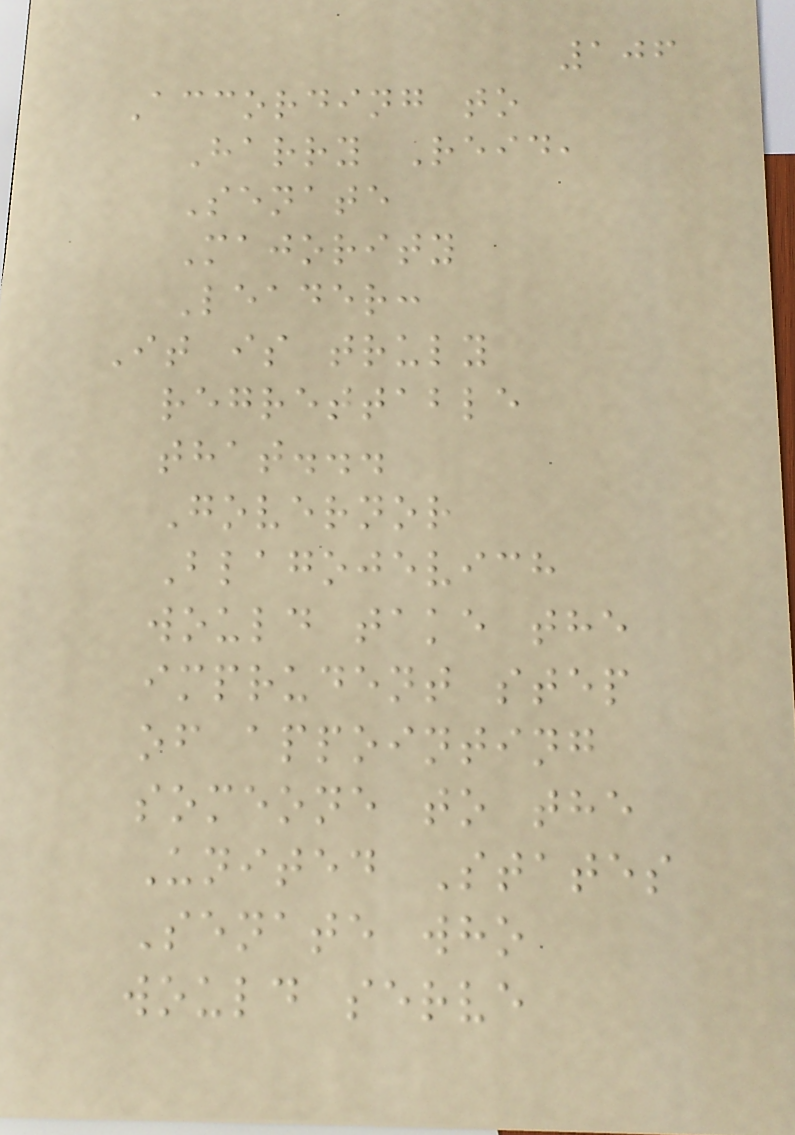106
According to
Harry Reid,
Senate
Majority
Leader:
It is truly
regrettable
that...
Governor
Blagojevich
would take the
imprudent step
of appointing
someone to the
United States
Senate who
would serve
